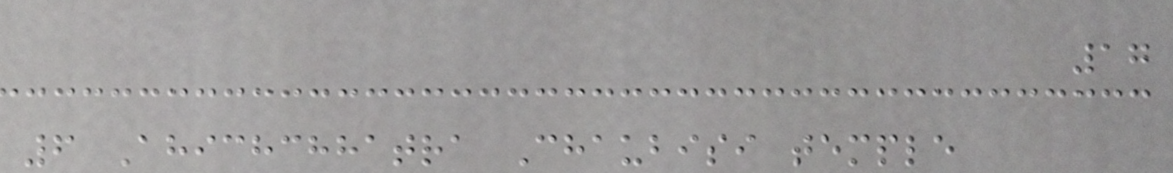17
6 Ahichchhatra Chaubisi temple
